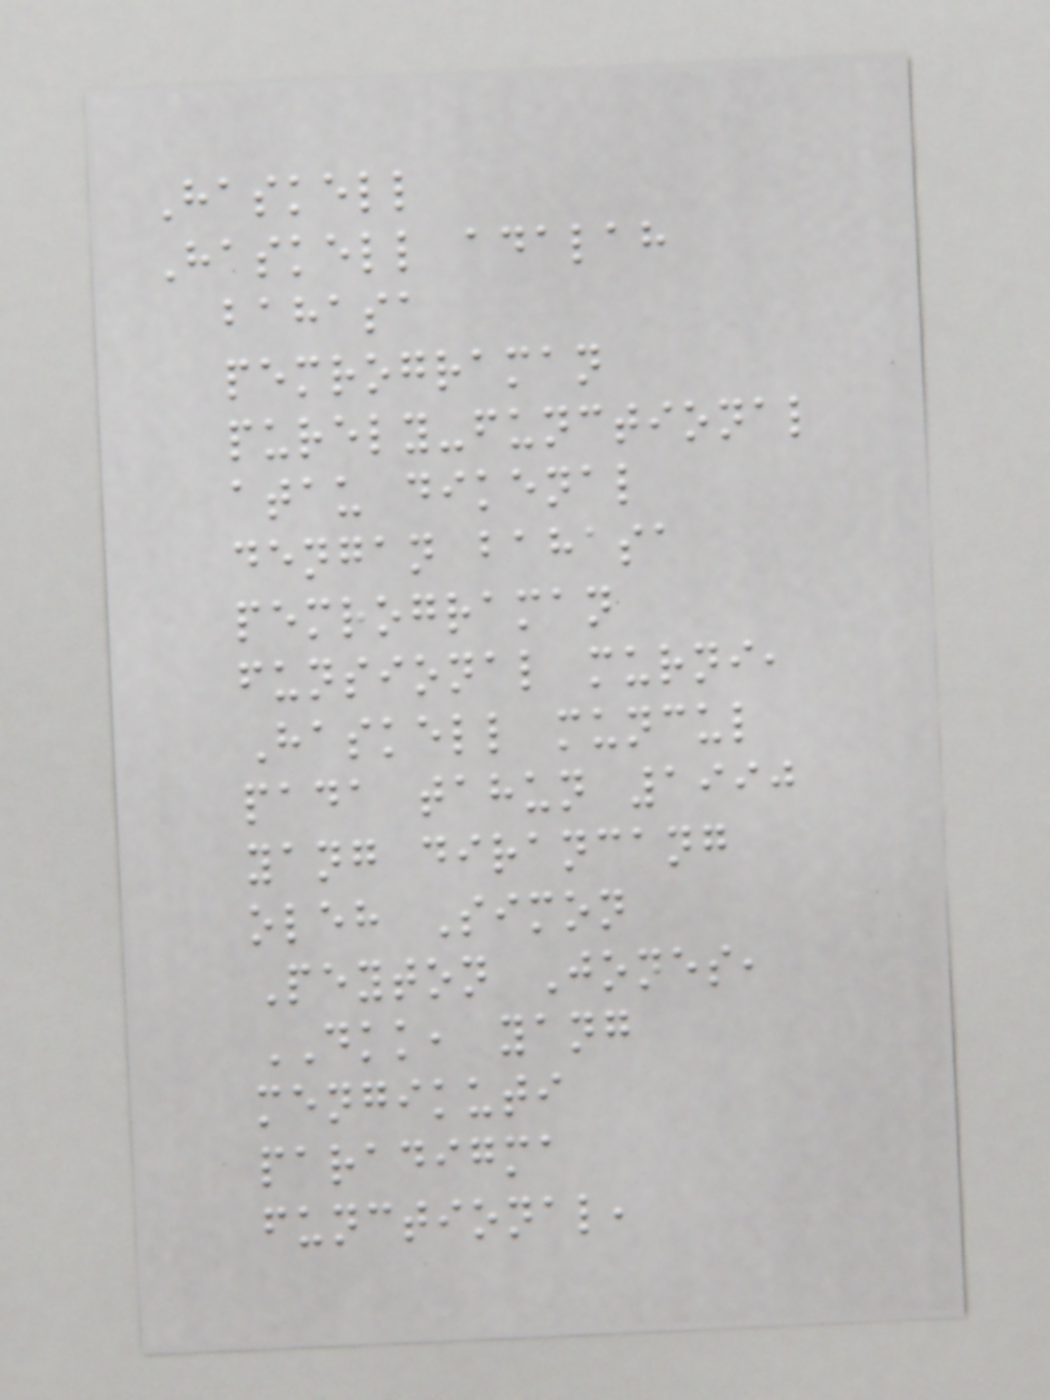Haskell
Haskell adalah
bahasa
pemrograman
purely-functional
atau dikenal
dengan bahasa
pemrograman
funsional murni,
Haskell muncul
pada tahun 1990
yang dirancang
oleh Simon
Peyton Jones,
DKK, yang
mengikuti
paradigma
functional,
